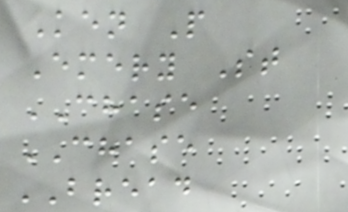Ken P
Emery St
CHASE
CHASE
BREAD
